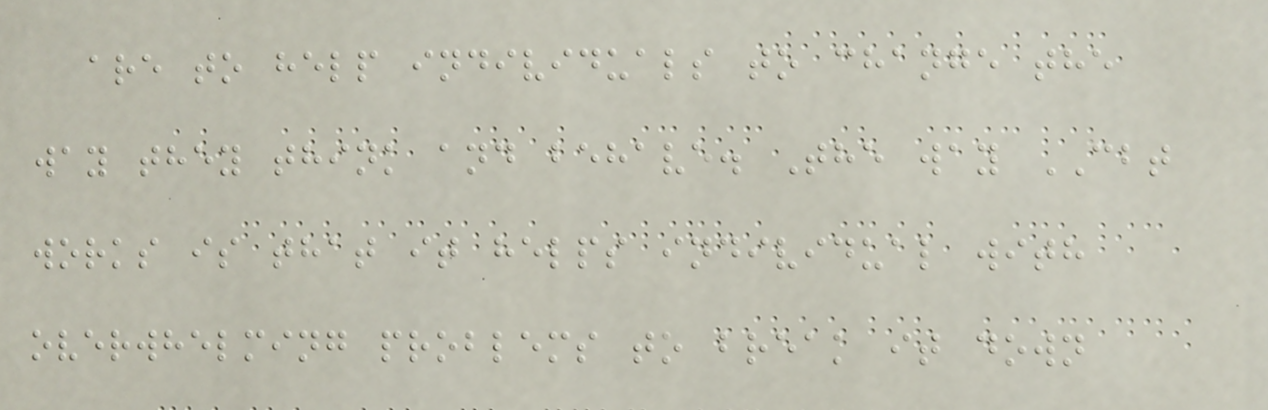are to help individuals to change the
way they think and behave. The way CBT
works is that it helps individual with
overwhelming problems to break it down
